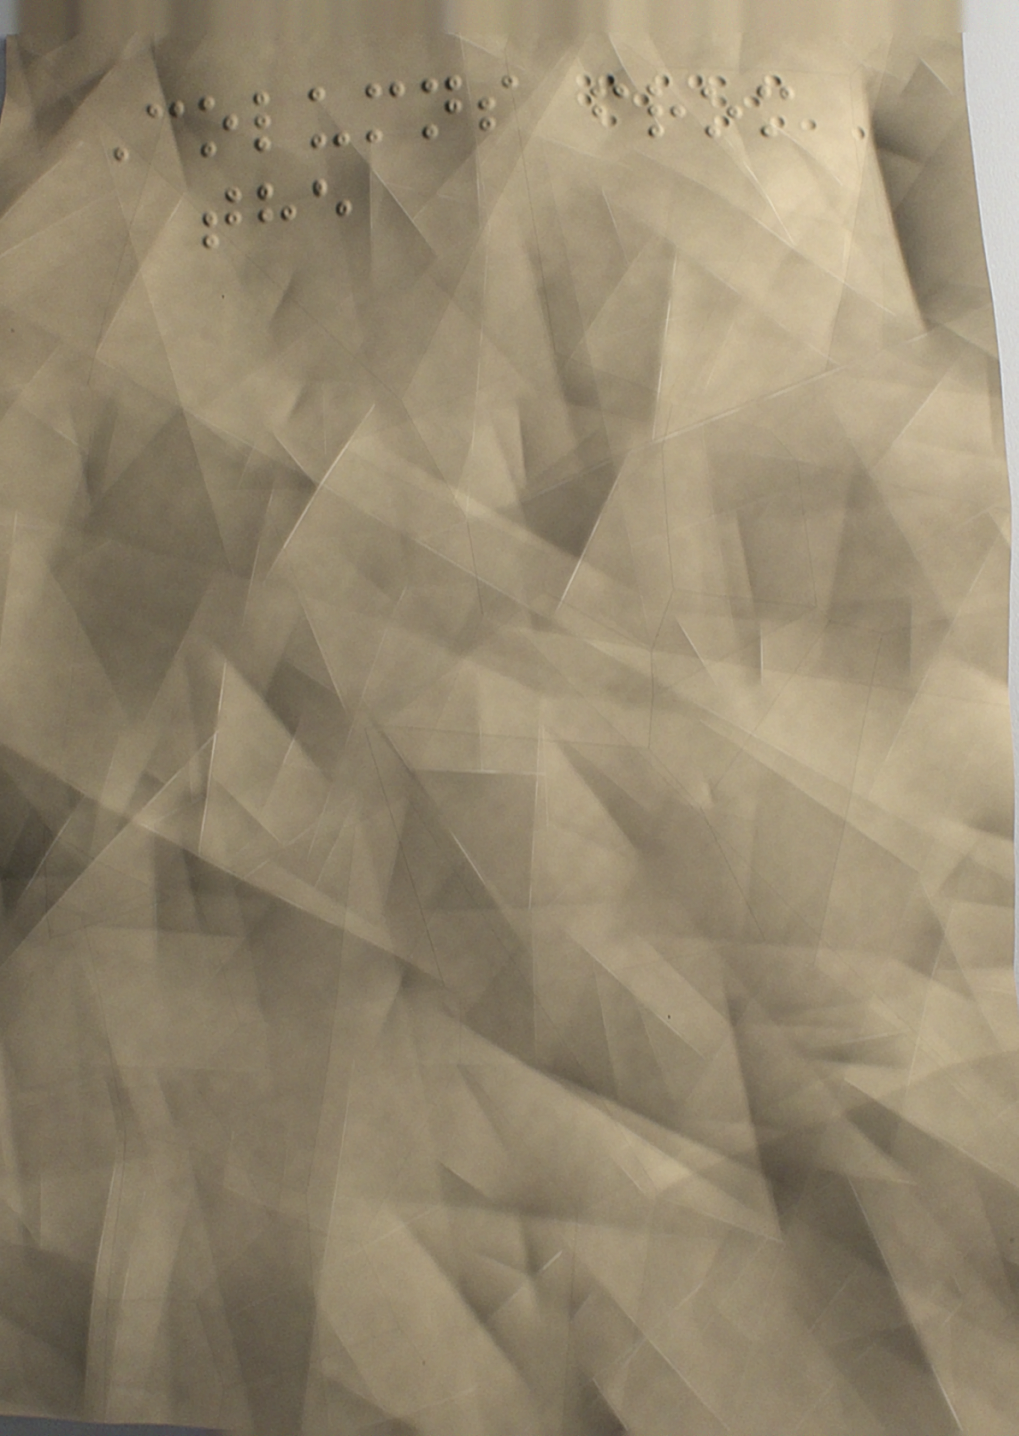Columns from
the
